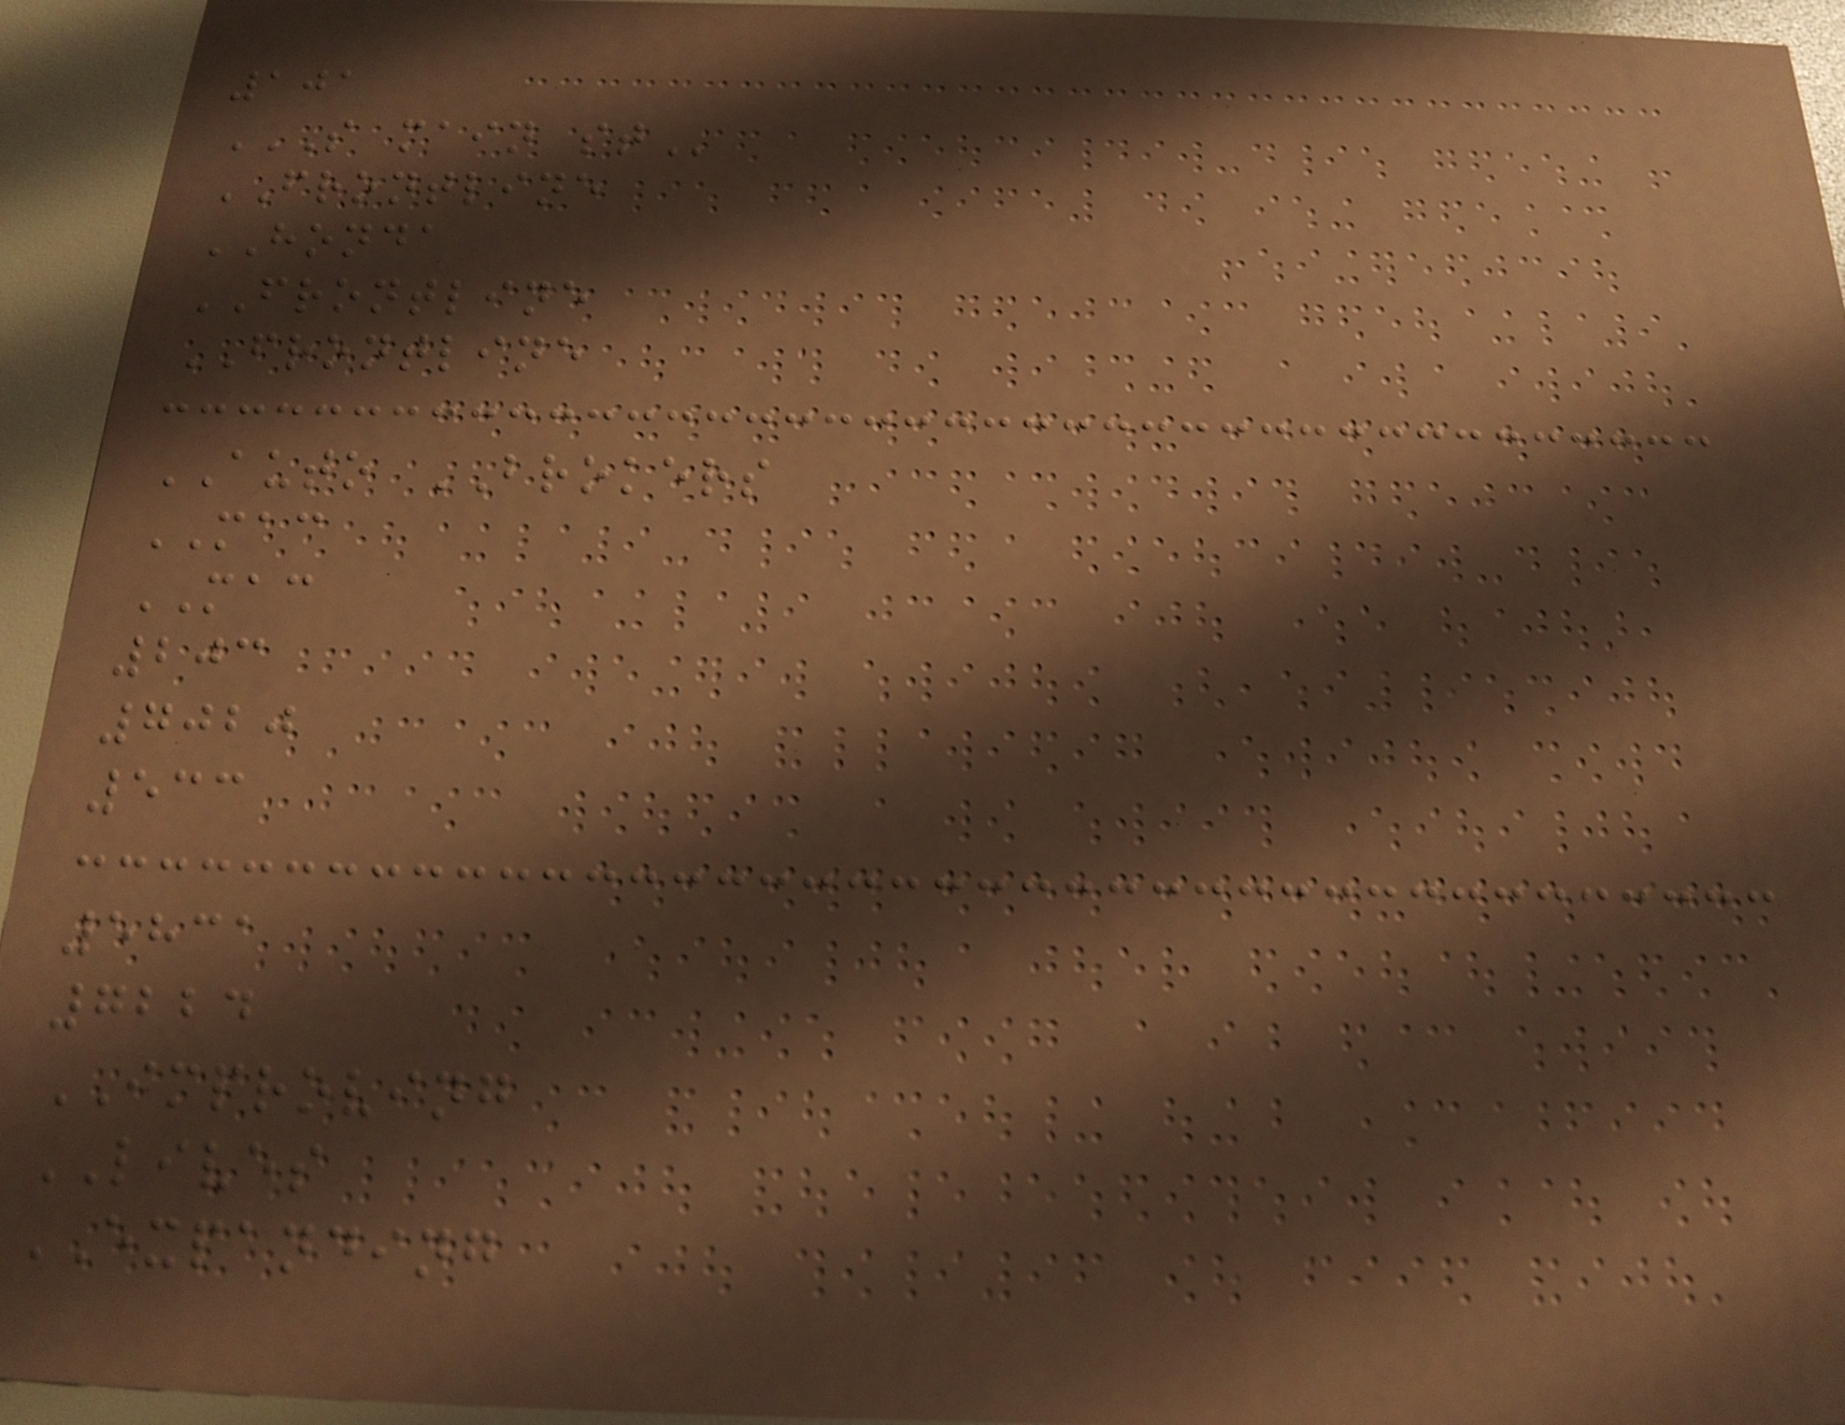101
S MAIN ST
FRONTLINE
HONDA
FRONTLINE
FRONTLINE
AUTO BROKERS
MAC
MAC
203
7020
533
5831
7224
IMPROVING
LIVES
EXPANDING
